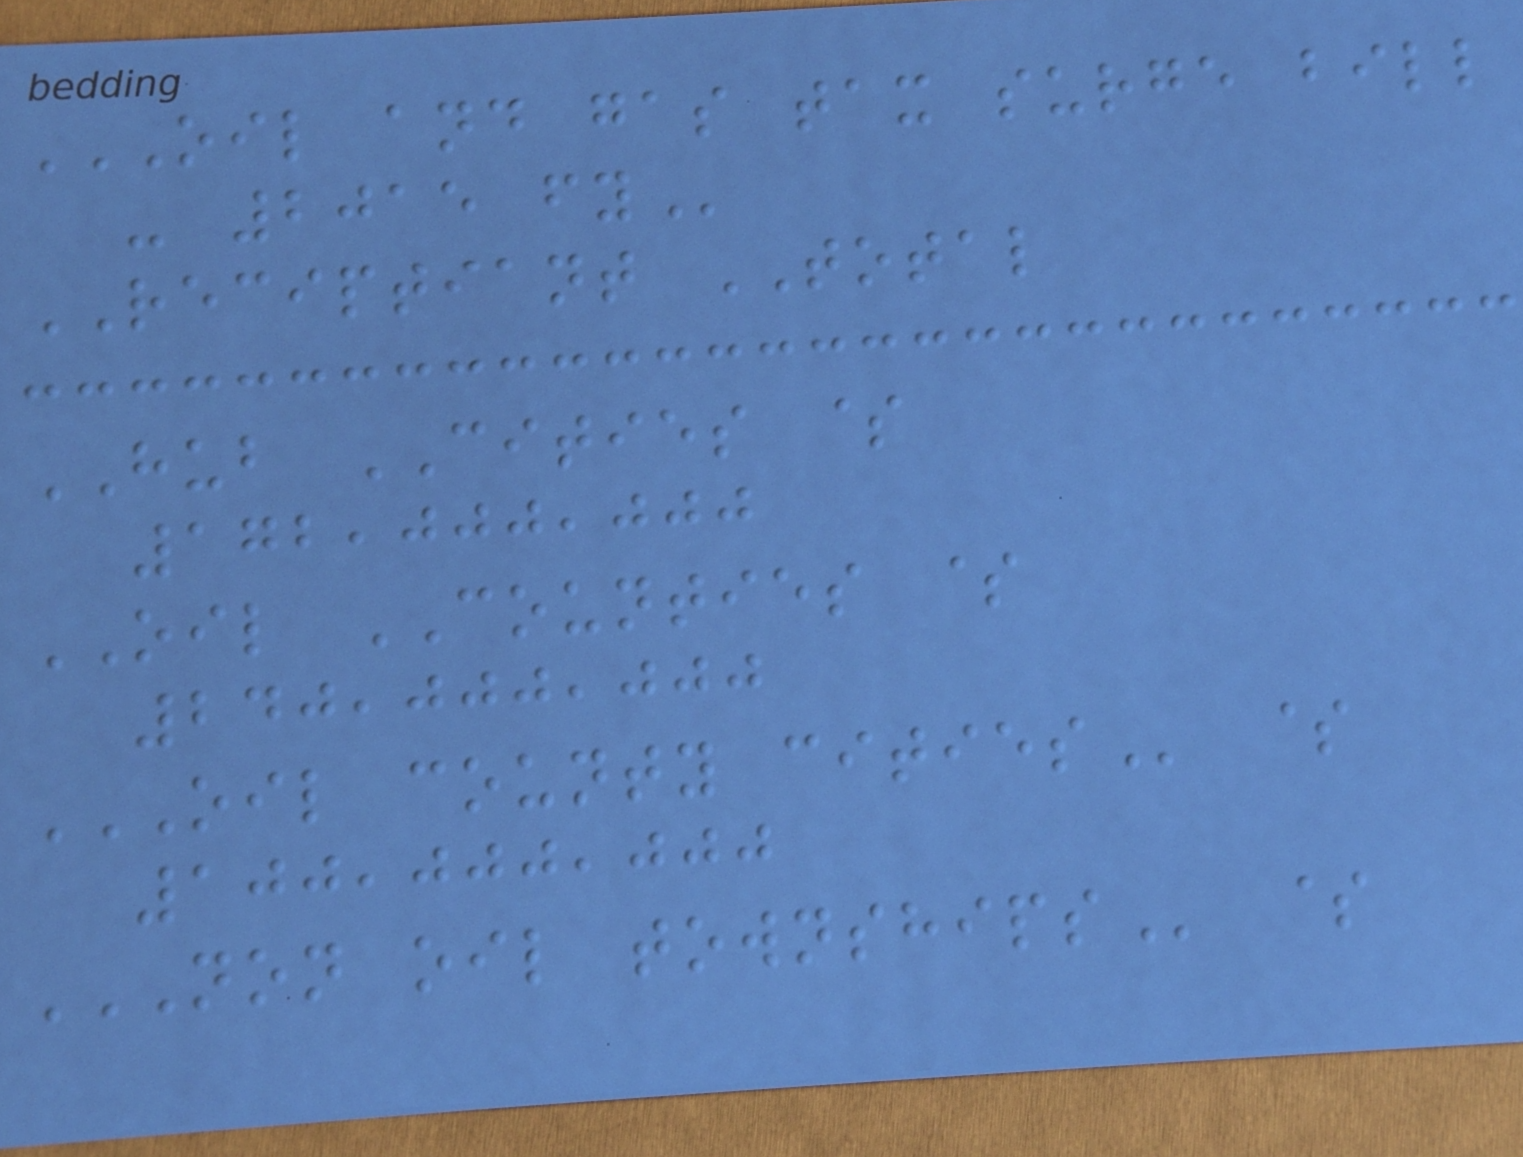OIL AND GAS TAX SURGE BILL
- 2015 FY
RECIPTIANT TOTAL
HUB CITIES $
172,000,000
OIL COUNTIES $
240,000,000
OIL COUNTY CITIES $
100,000,000
NON OIL TOWNSHIPS $
